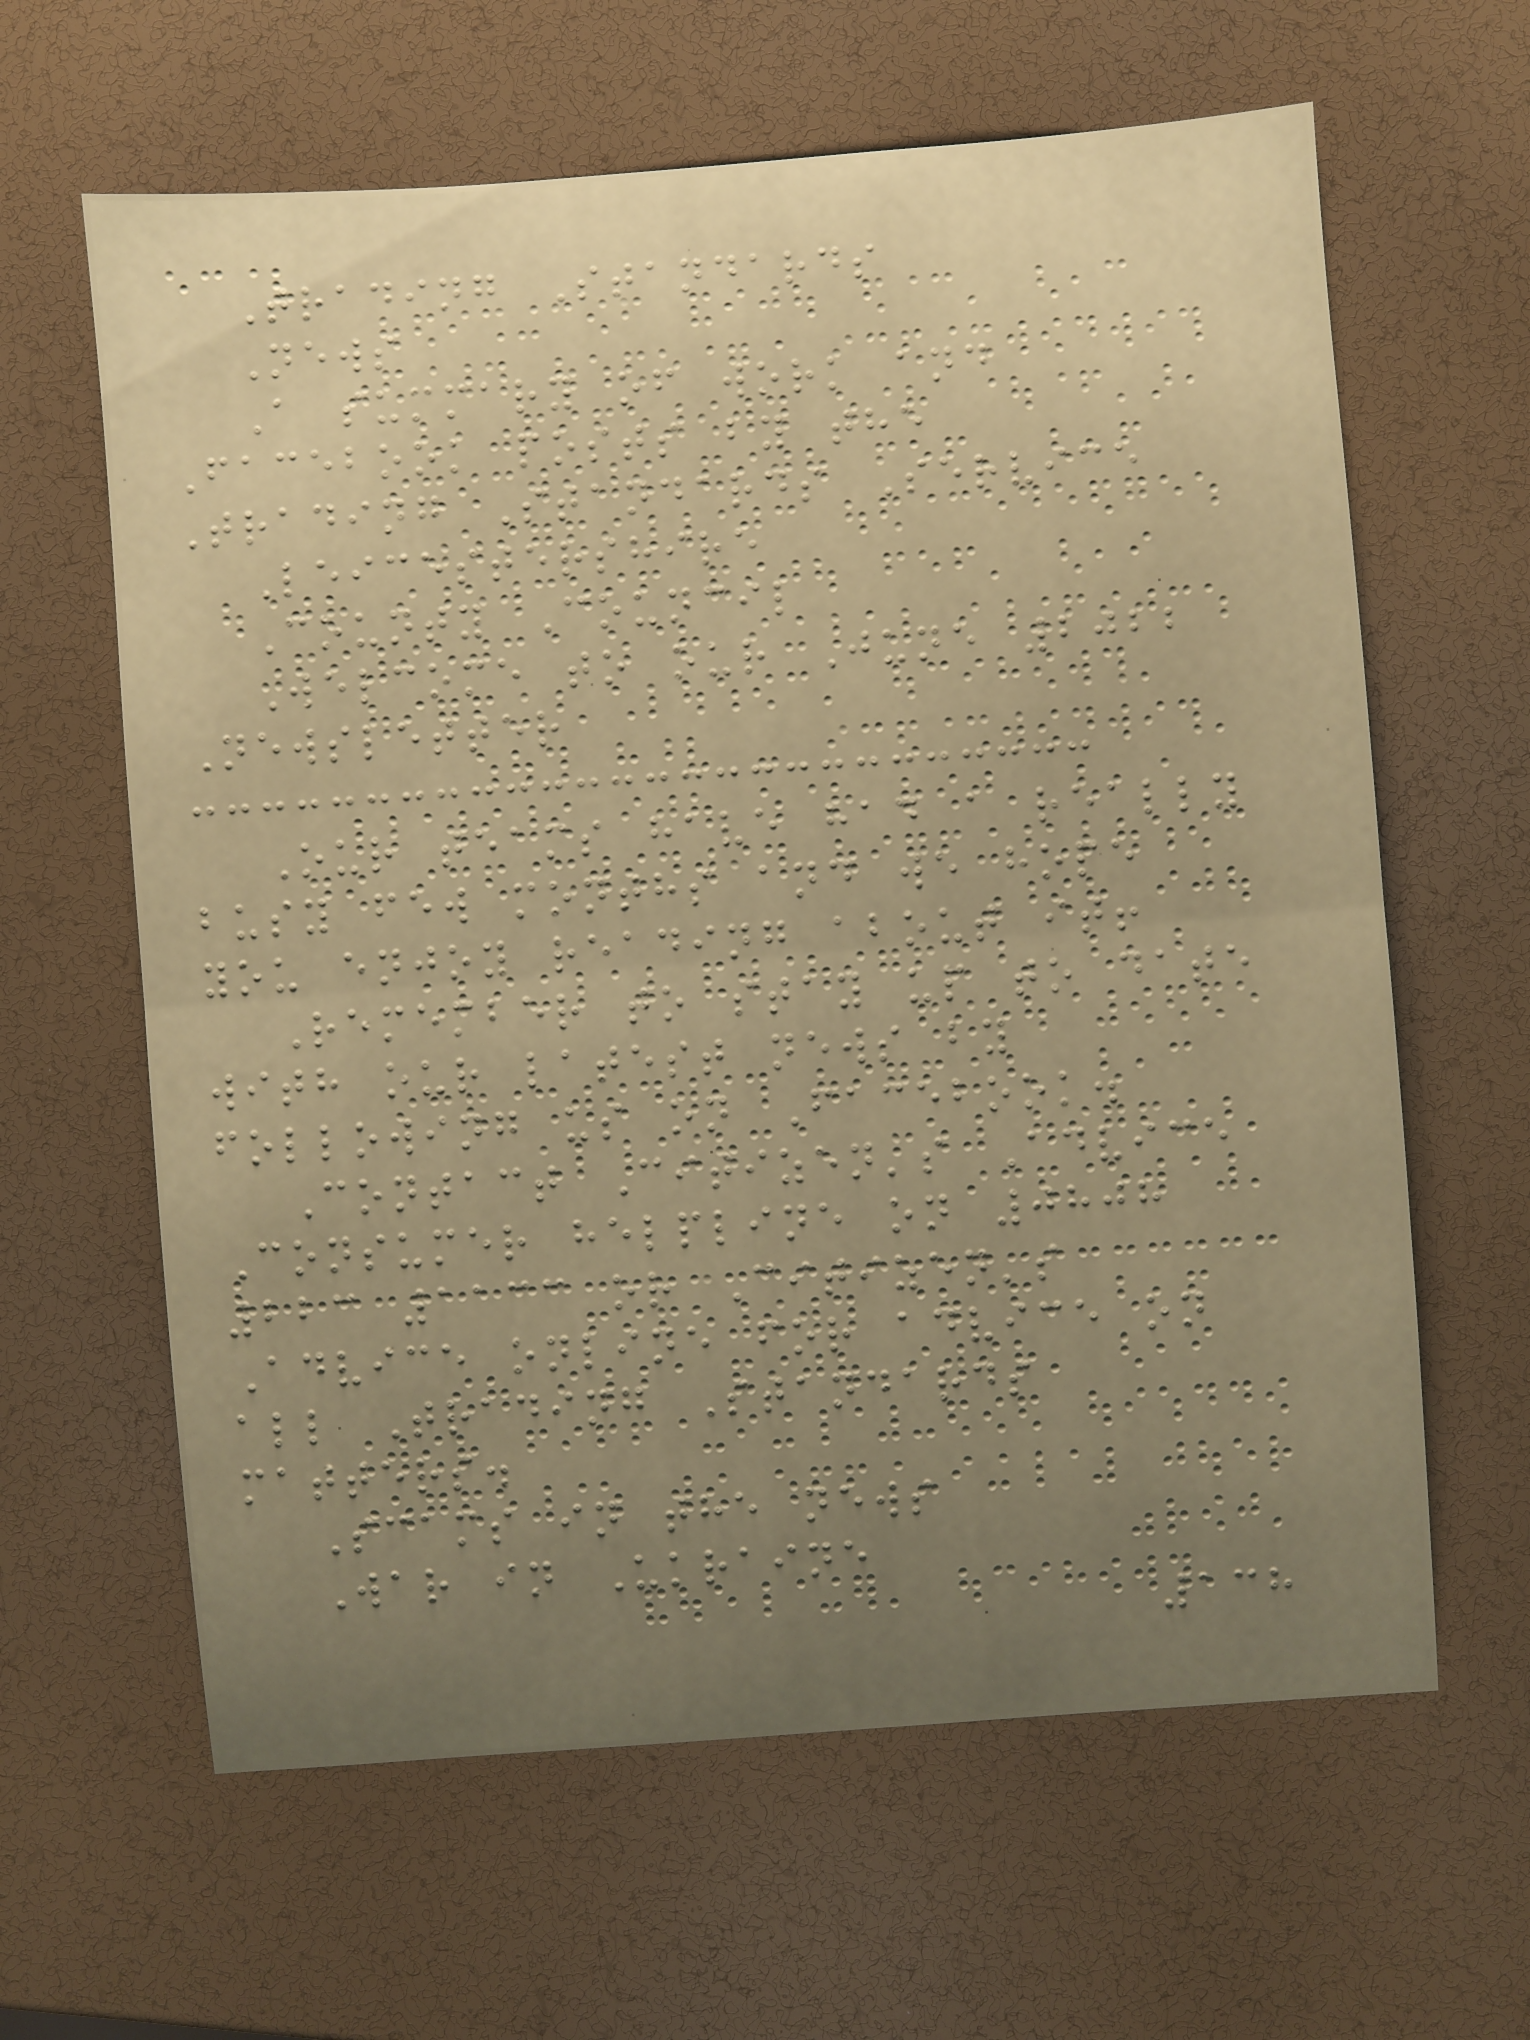Trading Standards
News
A summary of work and
Facebook posts by the
Trading Standards Service
Leicestershire
County Council
Welcome to our June 2022
Newsletter
Our teams have had a really
busy few months and we hope
you enjoy reading about it!
Remember to stay up to date
with our latest news by
following us on Facebook.
Contact Citizen's Advice
Consumer helpline on 0808
223 1133 or Citizen's
Advice online for advice on
all Trading Standards
matters.
Scams in the news
War in Ukraine
138
